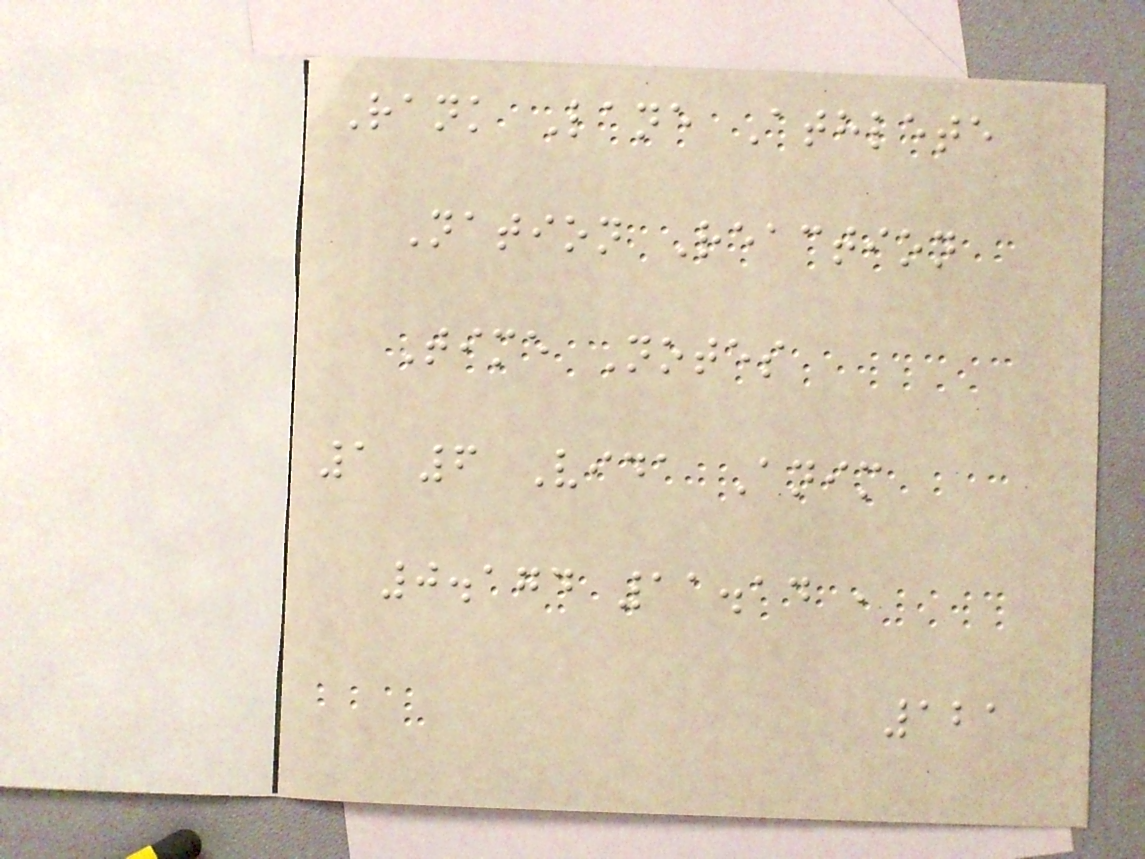Rank Lane Athlete
Nation Reaction
Time Notes
1 6 Vida Anim
0.174 11.14 ,
121
